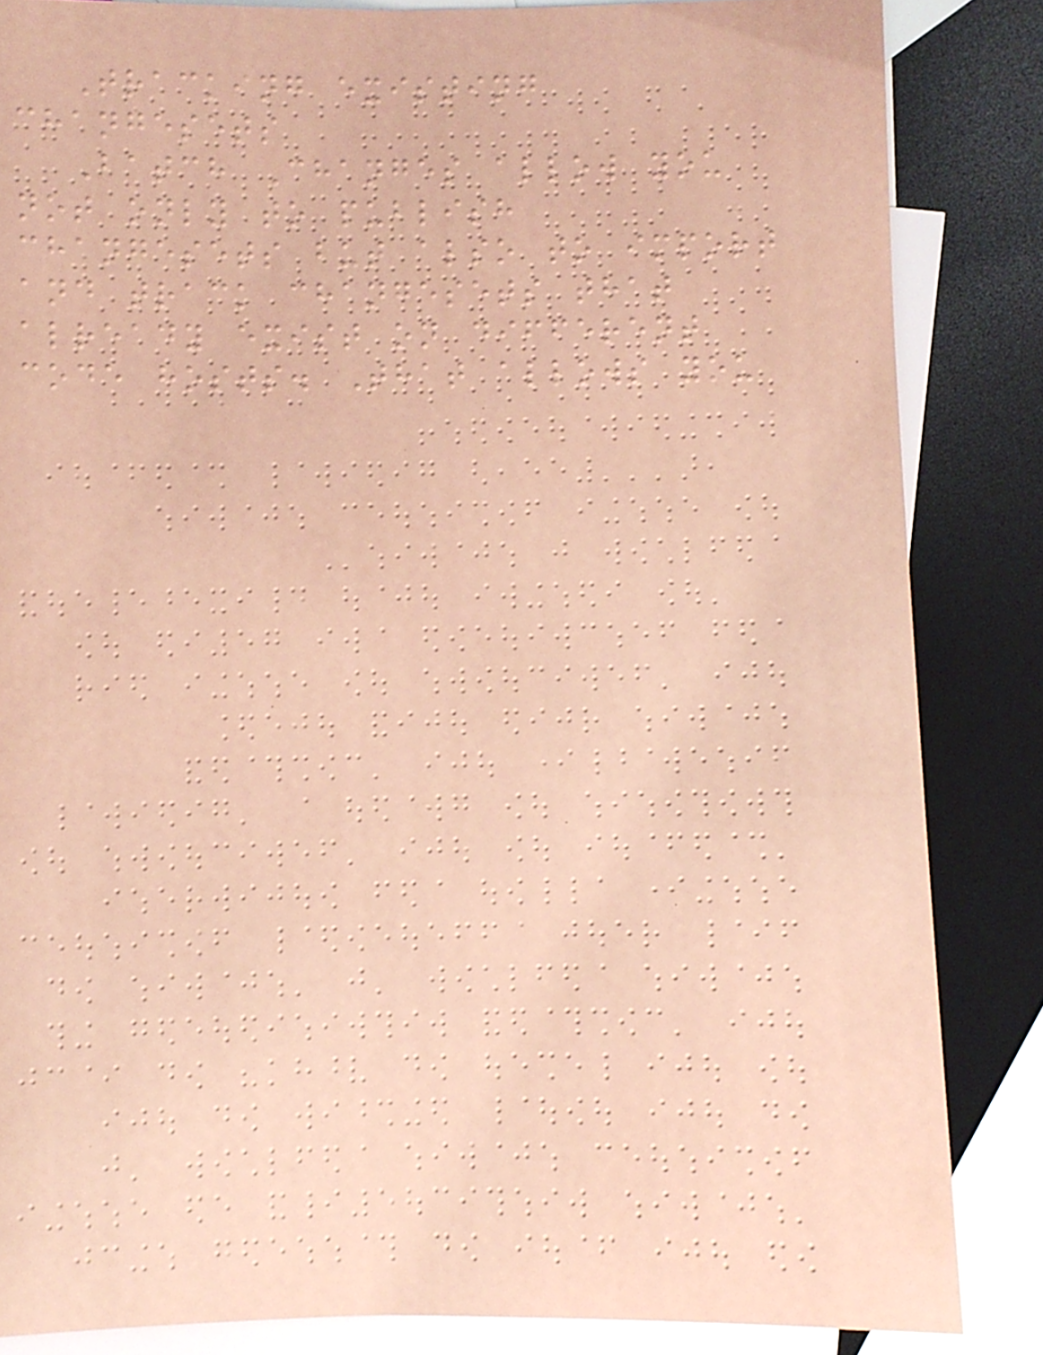Tracking existing
changesets
Batch Changes allow you
not only to publish
changesets but also to import
and track changesets that
already exist on different
code hosts. That allows you
